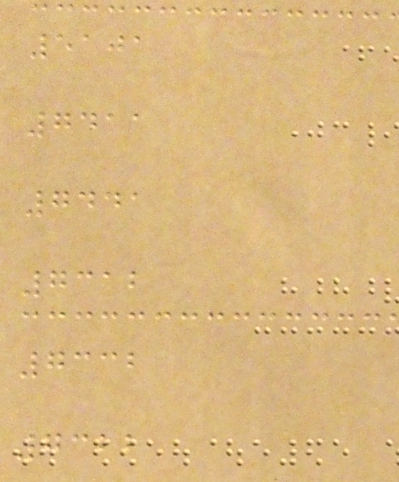5101
7411
7441
7312
7332
7322
